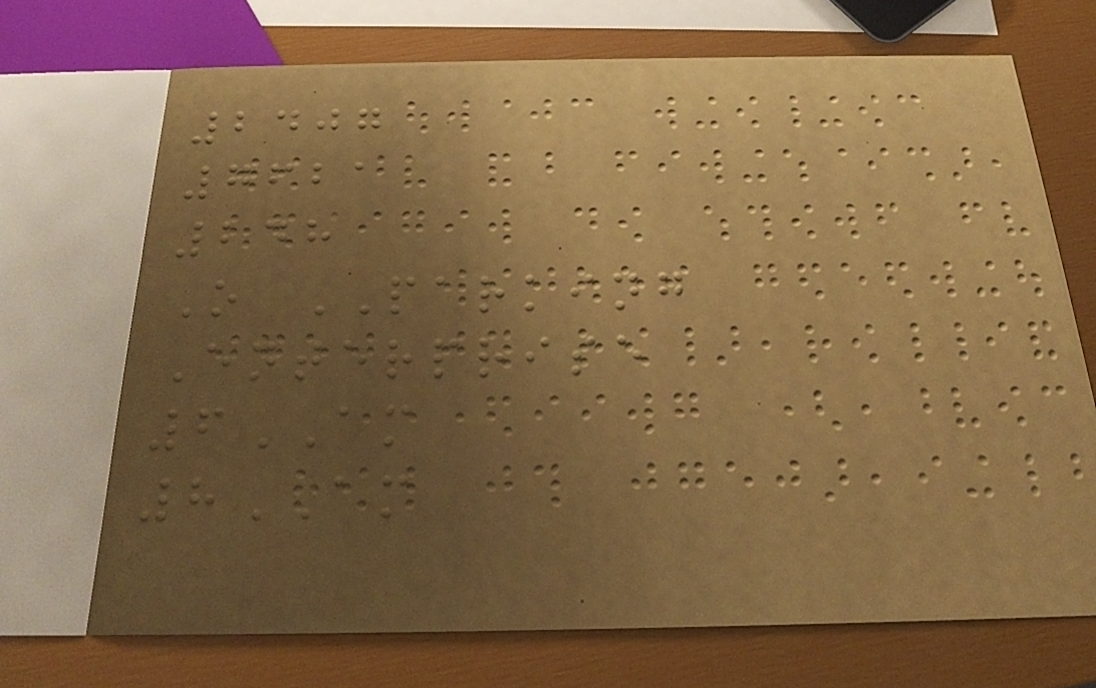2407
7621
248
O PARKING
Enterprise
6AM
8AM
